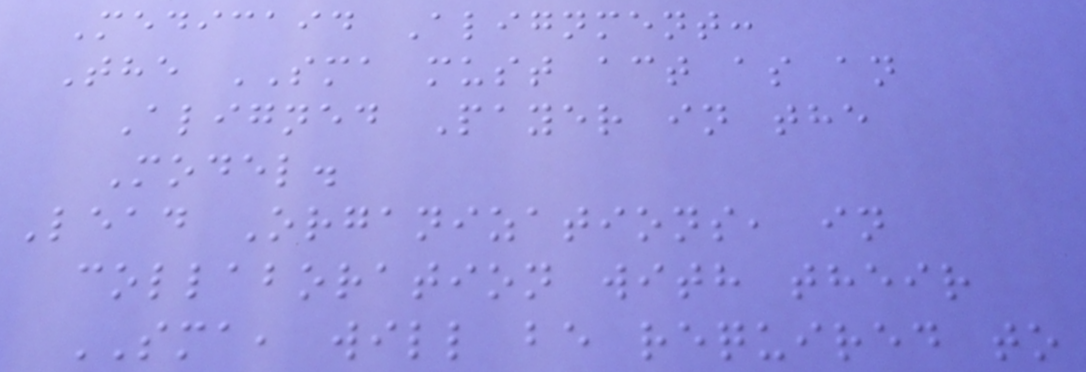Medicaid Alignment:
The SMA must act as an
Aligned Payer in the
Model.
Lead Organizations, in
collaboration with their
SMA, will be required to
